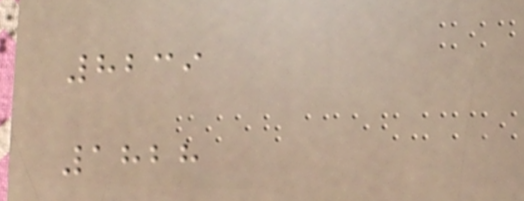8239
1828
